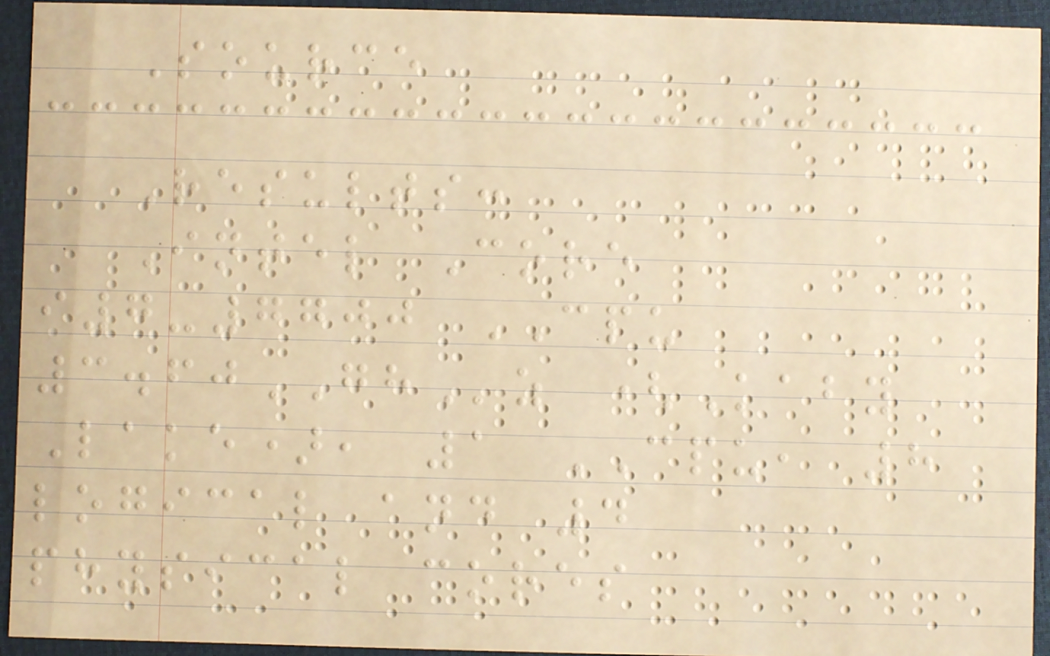Source
Results:
Intel Core
i7-7700 CPU
3.60GHz (Kaby
Lake), 1 CPU, 8
logical and 4
physical cores
